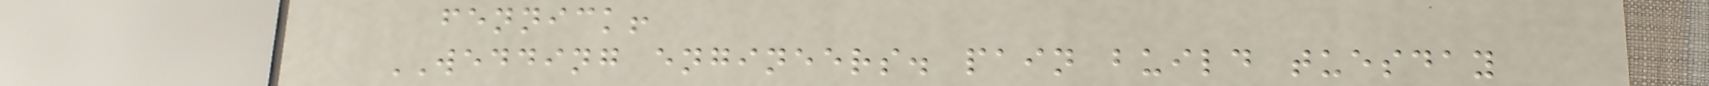fennick!
WEDDING engineers. pain build tuesday
